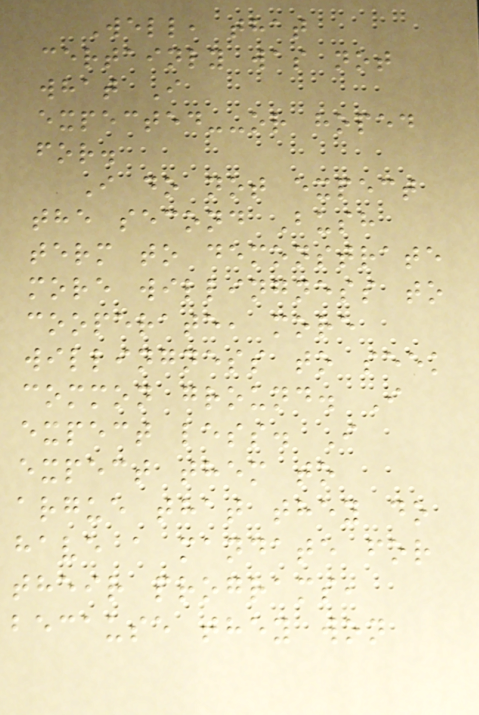Well, that
certainly was not
what I
expected--or hoped
for.
I do not expect
the second Bush
term to demonstrate
more willingness to
cooperate, more
willingness to seek
common ground. I
expect less. I
expect them to
argue that they do
have a mandate for
their programs,
because they won
